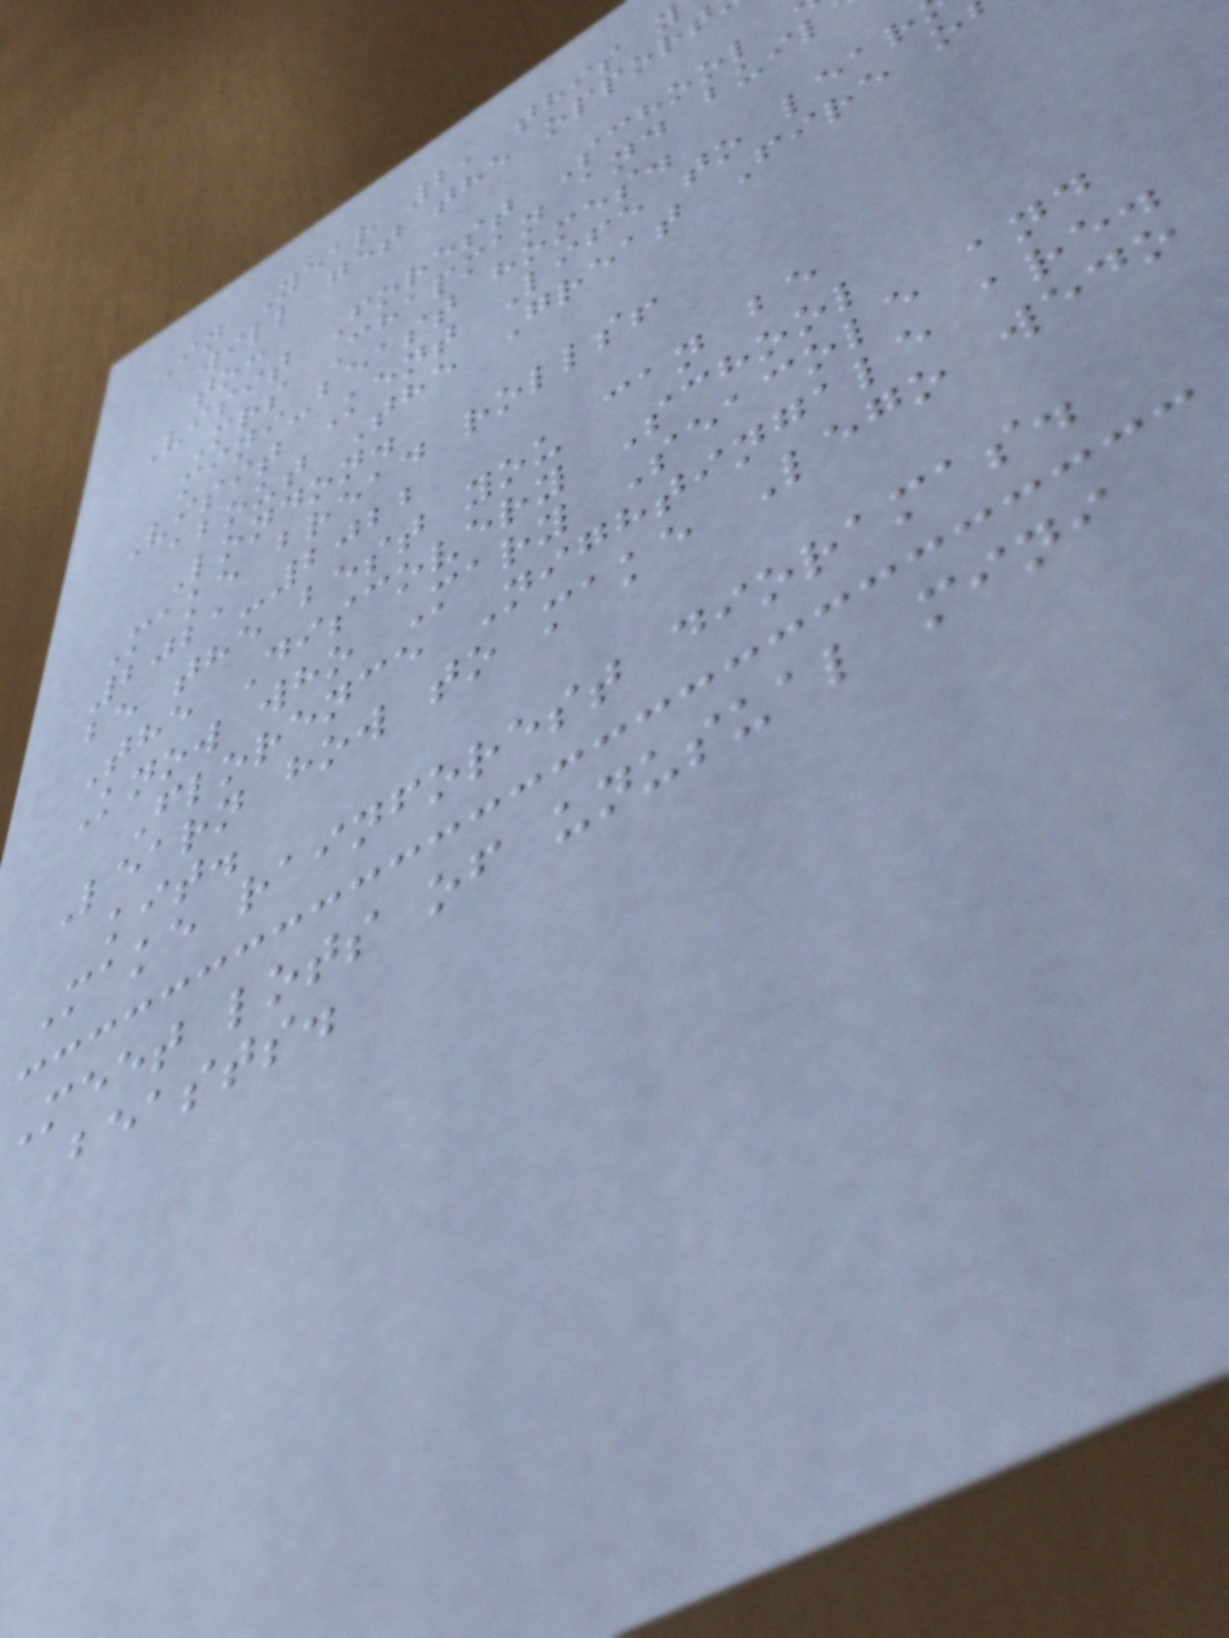In Year 2, this y
will get the opport
to:
Visit Forest School
Mrs Chapman and buil
mini-beast homes.
Visit Kent Life to lear
about The Great Fire o
London.
Make bread rolls!
2021-2022
be the best you can be
The Discovery School
Know who Mary Seacole and
Florence Nightingale are.
Learn how to make Lego wedo
kit.
Make rainforest dioramas.
Meet lots of unusual mini
beasts.
